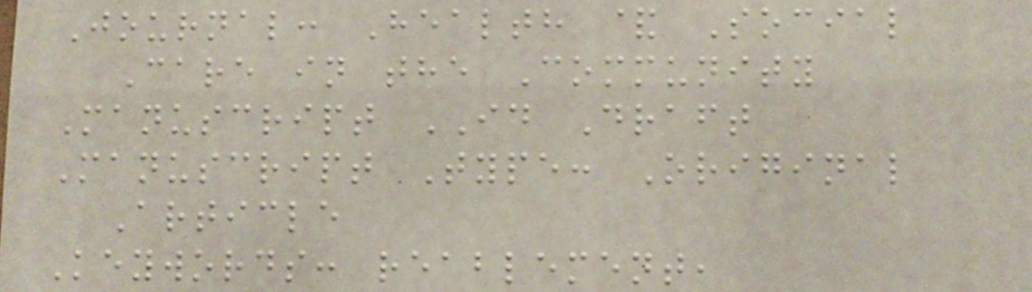Journal: Health & Social
Care in the Community
Manuscript ID Draft
Manuscript Type: Original
Article
Keywords: reablement,
